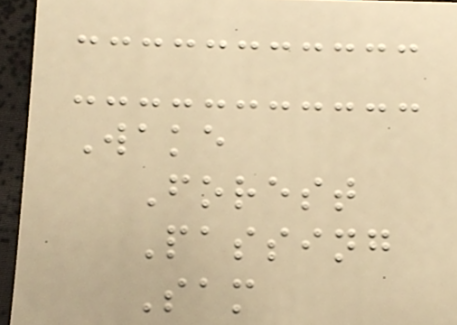Wake
Forest
Passing
Sam
